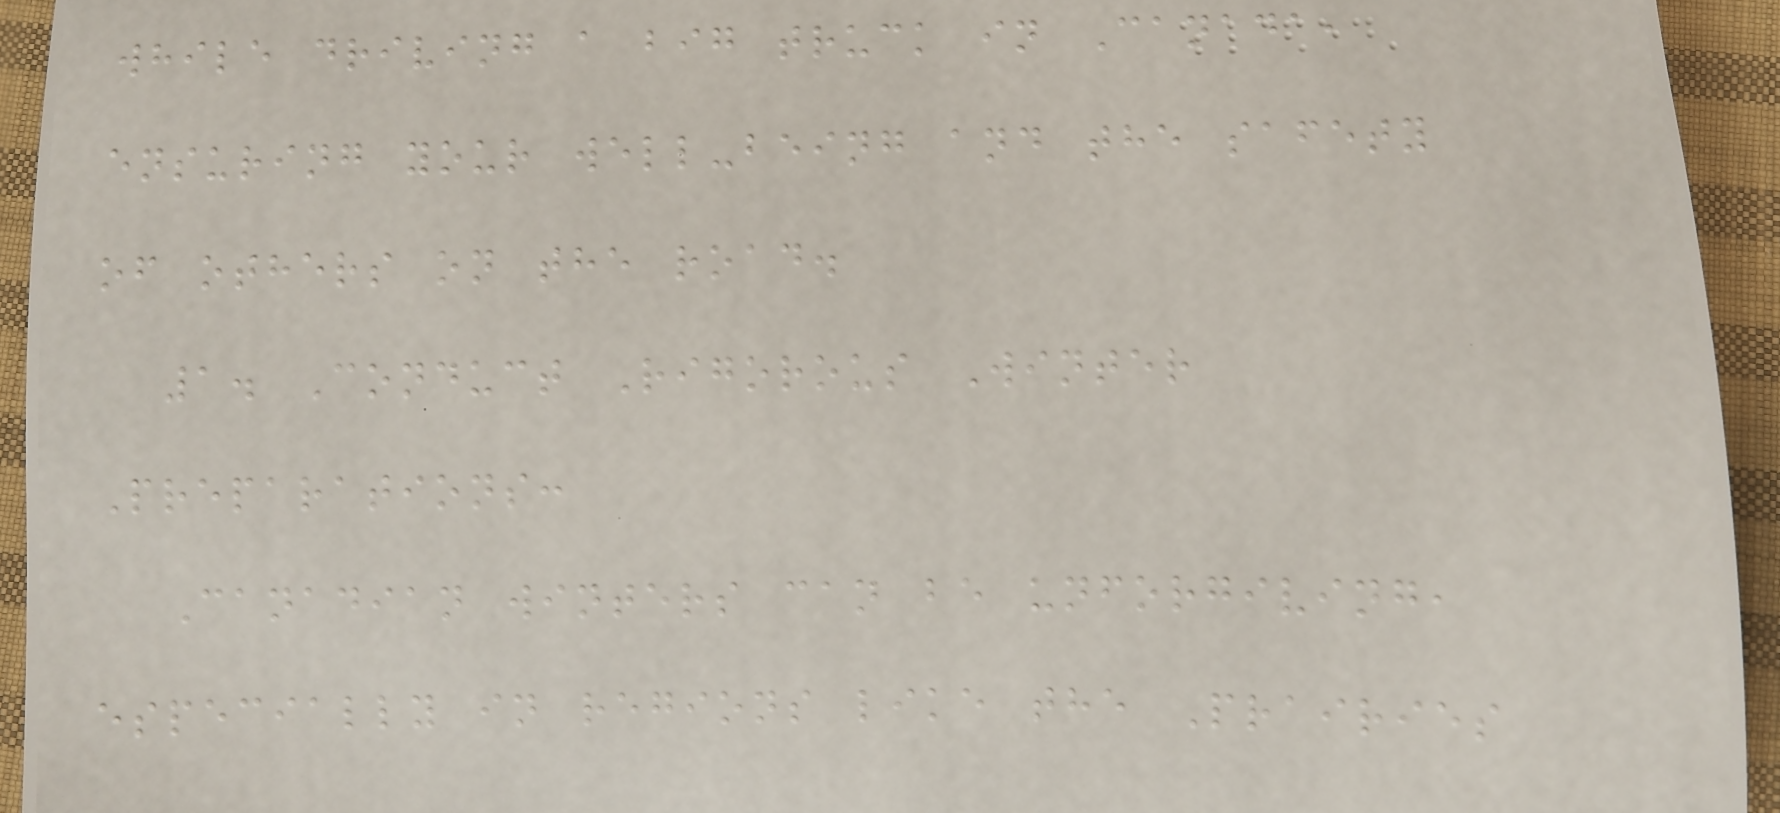while driving a big truck in Canada,
ensuring your well-being and the safety
of others on the road.
1. Conduct Rigorous Winter
Preparations:
Canadian winters can be unforgiving,
especially in regions like the Prairies
